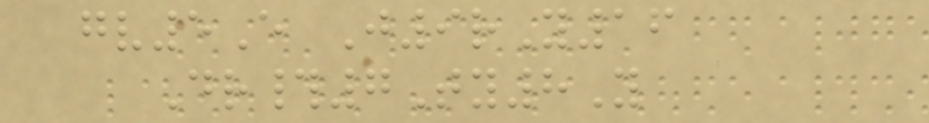gv5E J9rY16
Dr#7Ty8Y
